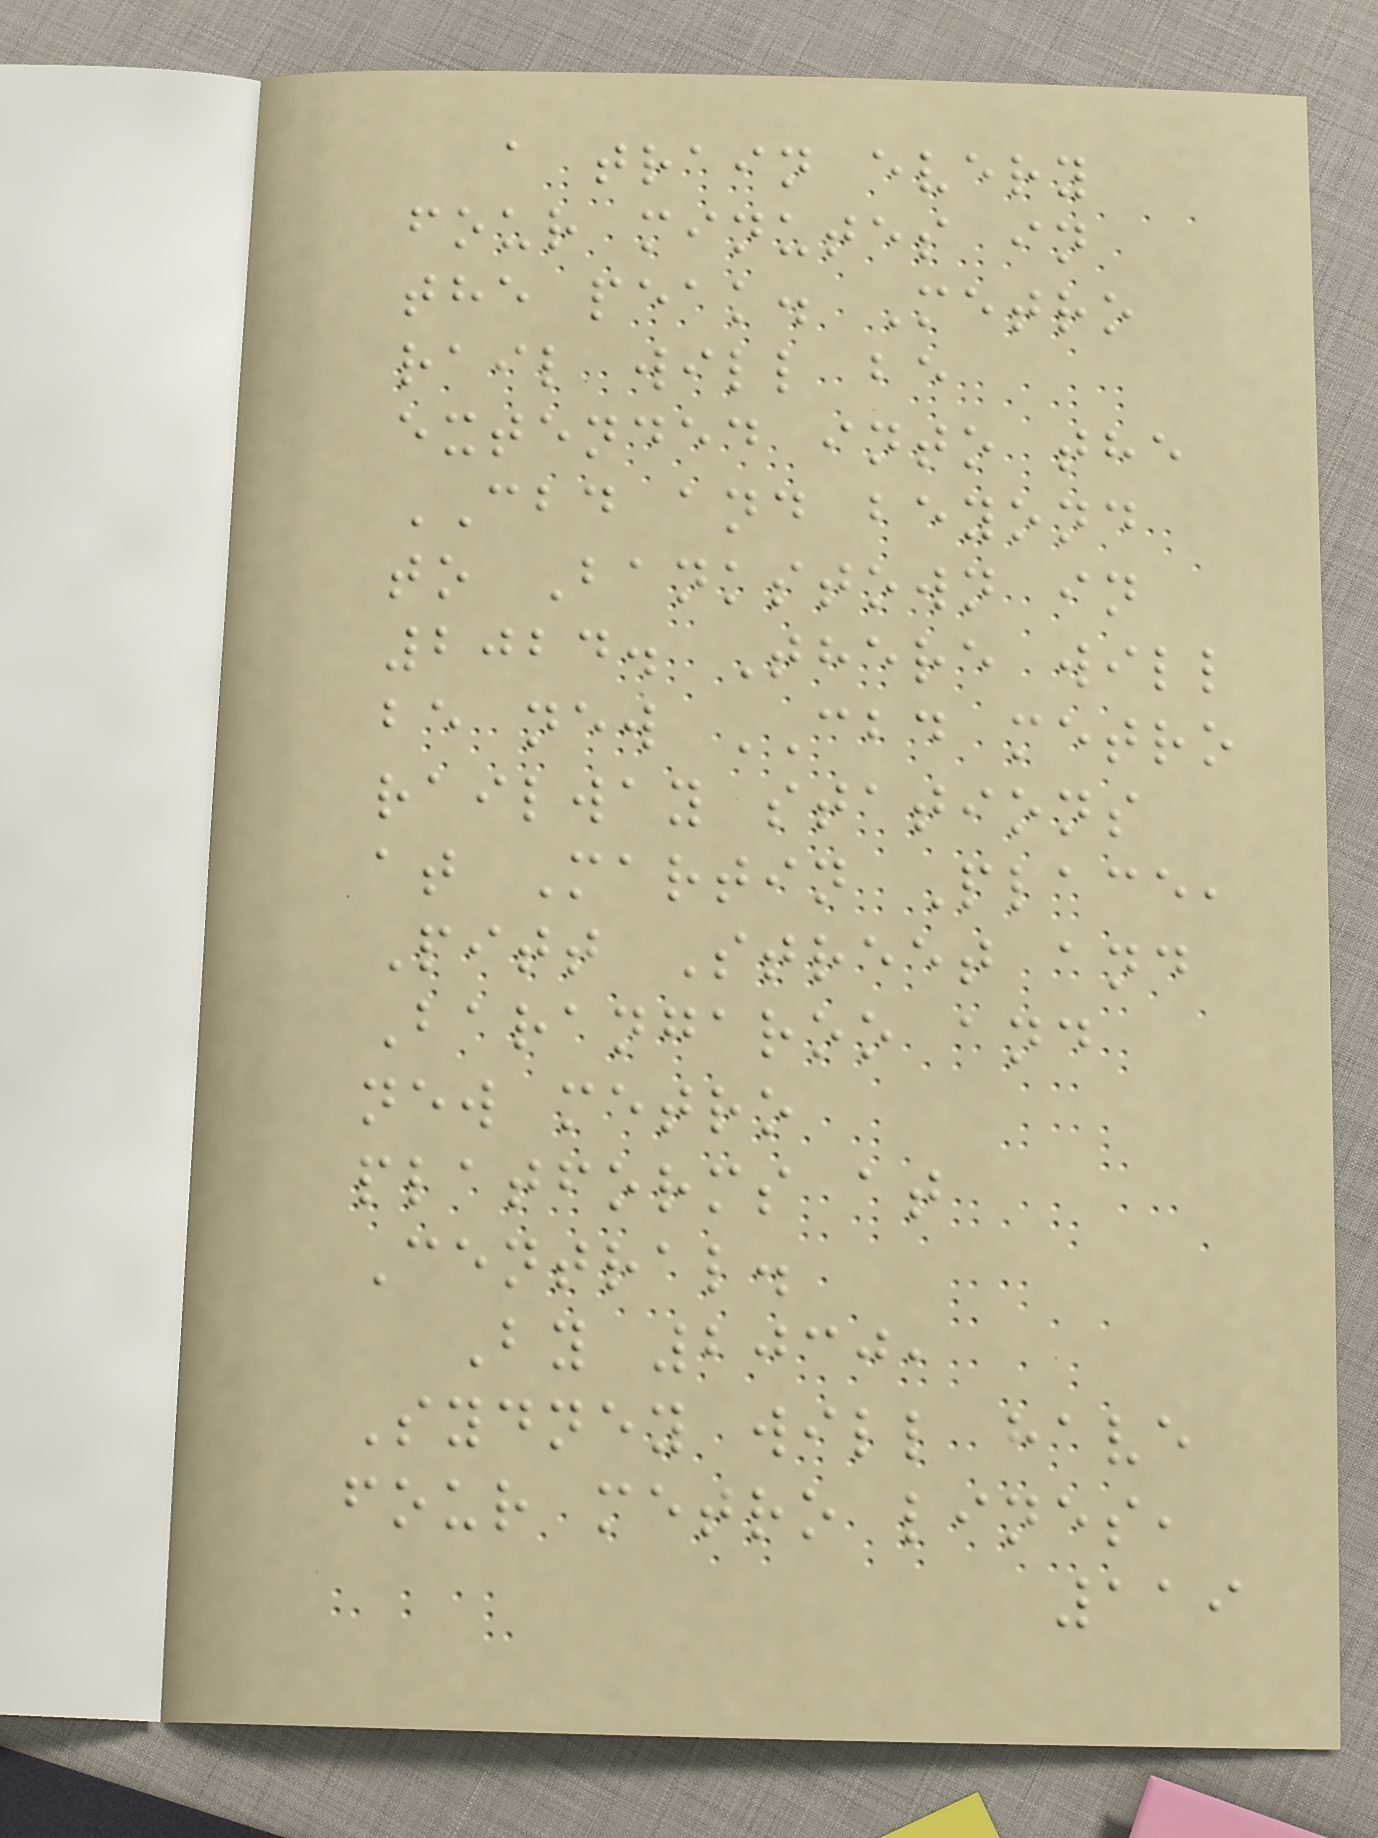a train every
four minutes in
the peak. Metro
rail will be
extended into the
CBD and beyond
to Bankstown in
2024. There will
be new CBD metro
railway stations
at Martin Place,
Pitt Street and
Barangaroo and
new metro
platforms at
Central.
By 2030,
Sydney will have
four metro lines,
119
